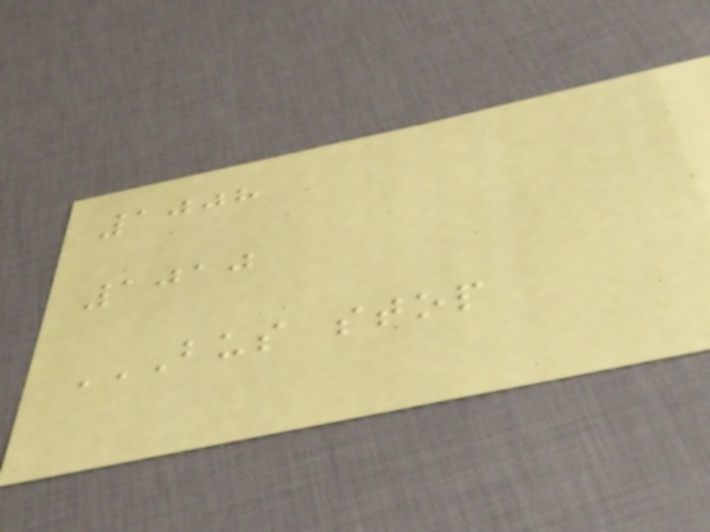1008
1010
BUS STOP
